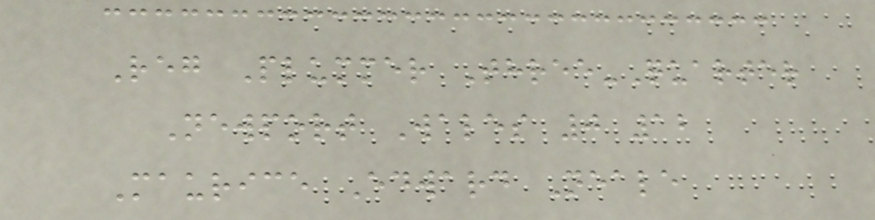Reg Plummer Three-Quarter
Newport Wales 0 12
Maurice Edward Neale
